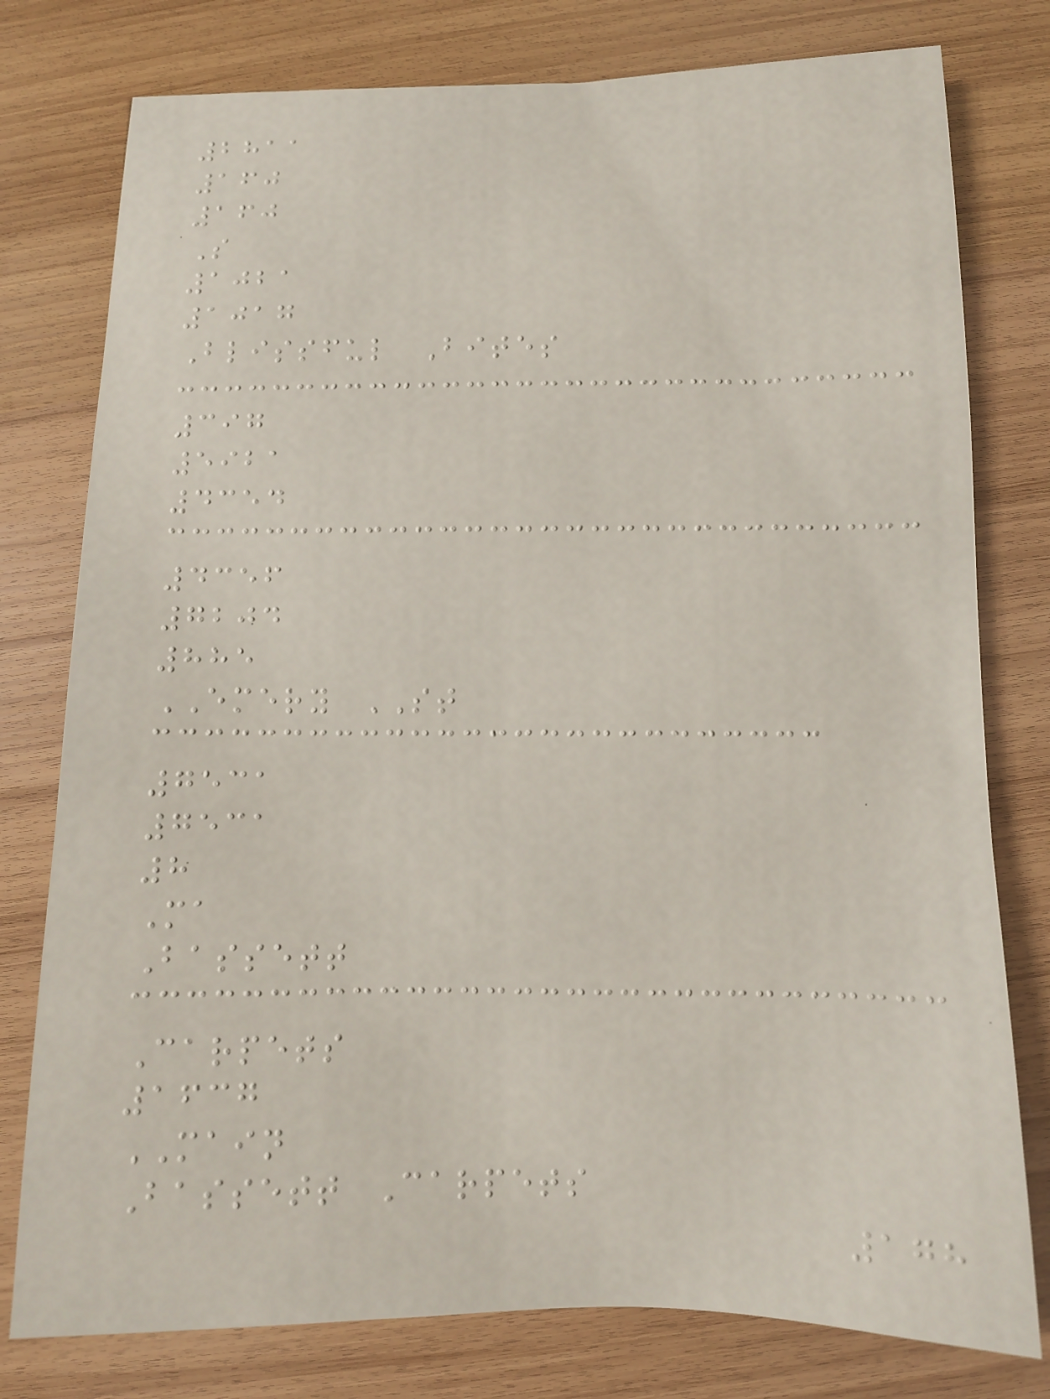2811
160
160
S
1021
1017
Blissful Bites
397
5921
4354
4356
7204
885
EMERY ST
7531
7531
8
Ma
Bassett
Carpets
1637
MAIN
Bassett Carpets
178
